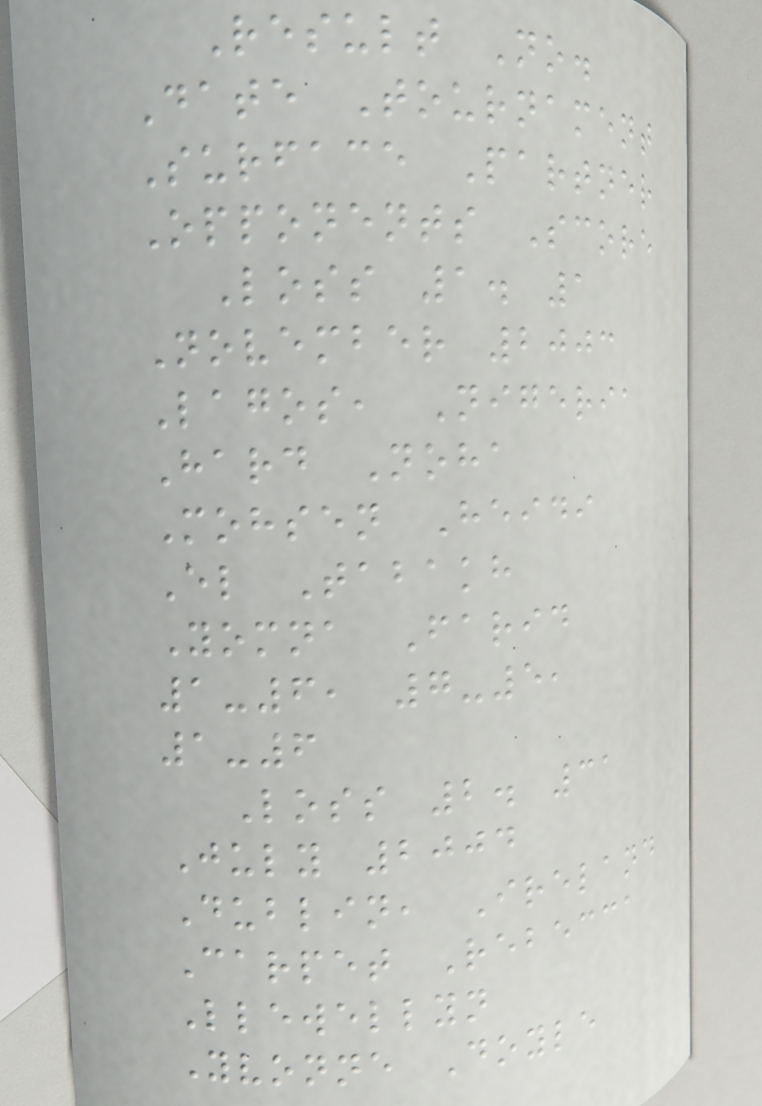Result No.
Date Tournament
Surface Partner
Opponents Score
Loss 1. 1
November 2003
Lagos, Nigeria
Hard Noha
Mohsen Heidi
El Tabakh
Yomna Farid
1-6, 7-5,
1-6
Loss 2. 31
July 2004
Dublin, Ireland
Carpet Rebecca
Llewellyn
Yvonne Doyle
